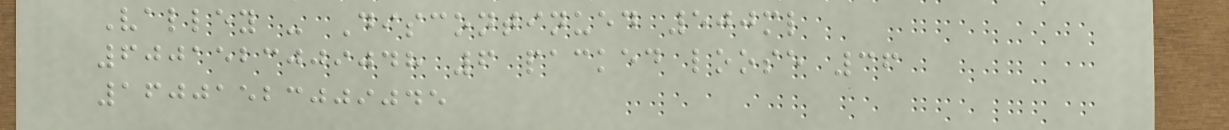Valley - Discontinued 500ml
6001523009048 6 packed loose 36
16001523009045
